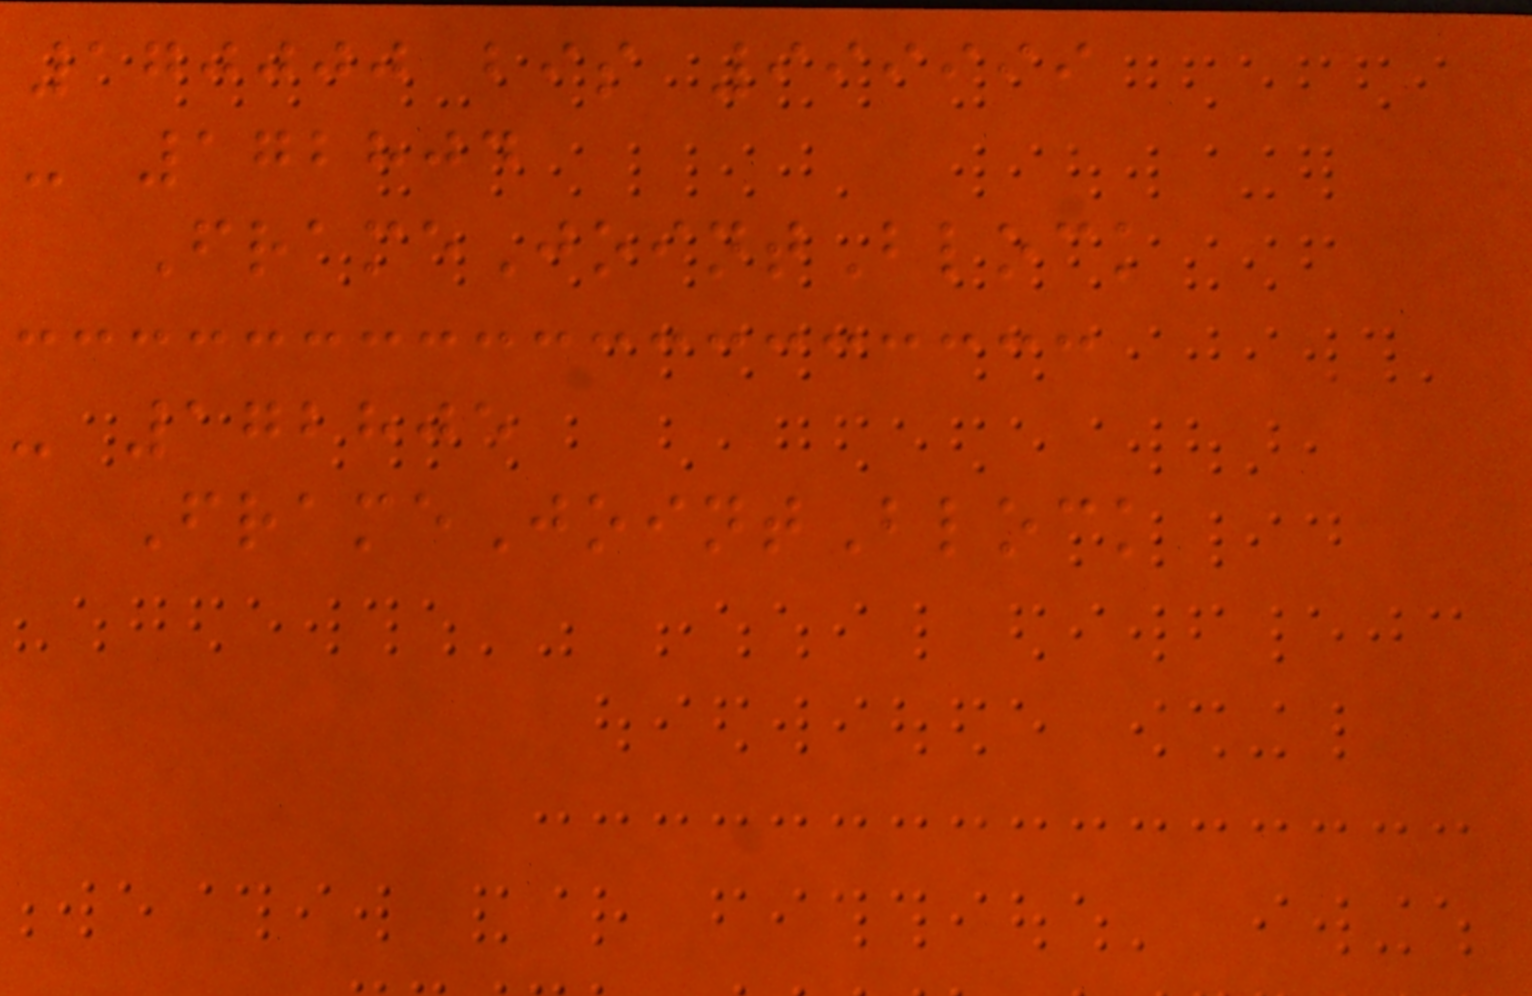170000 bis 999999
- 172804
FrameJointBlock
- 172805
FrameJointBlock
